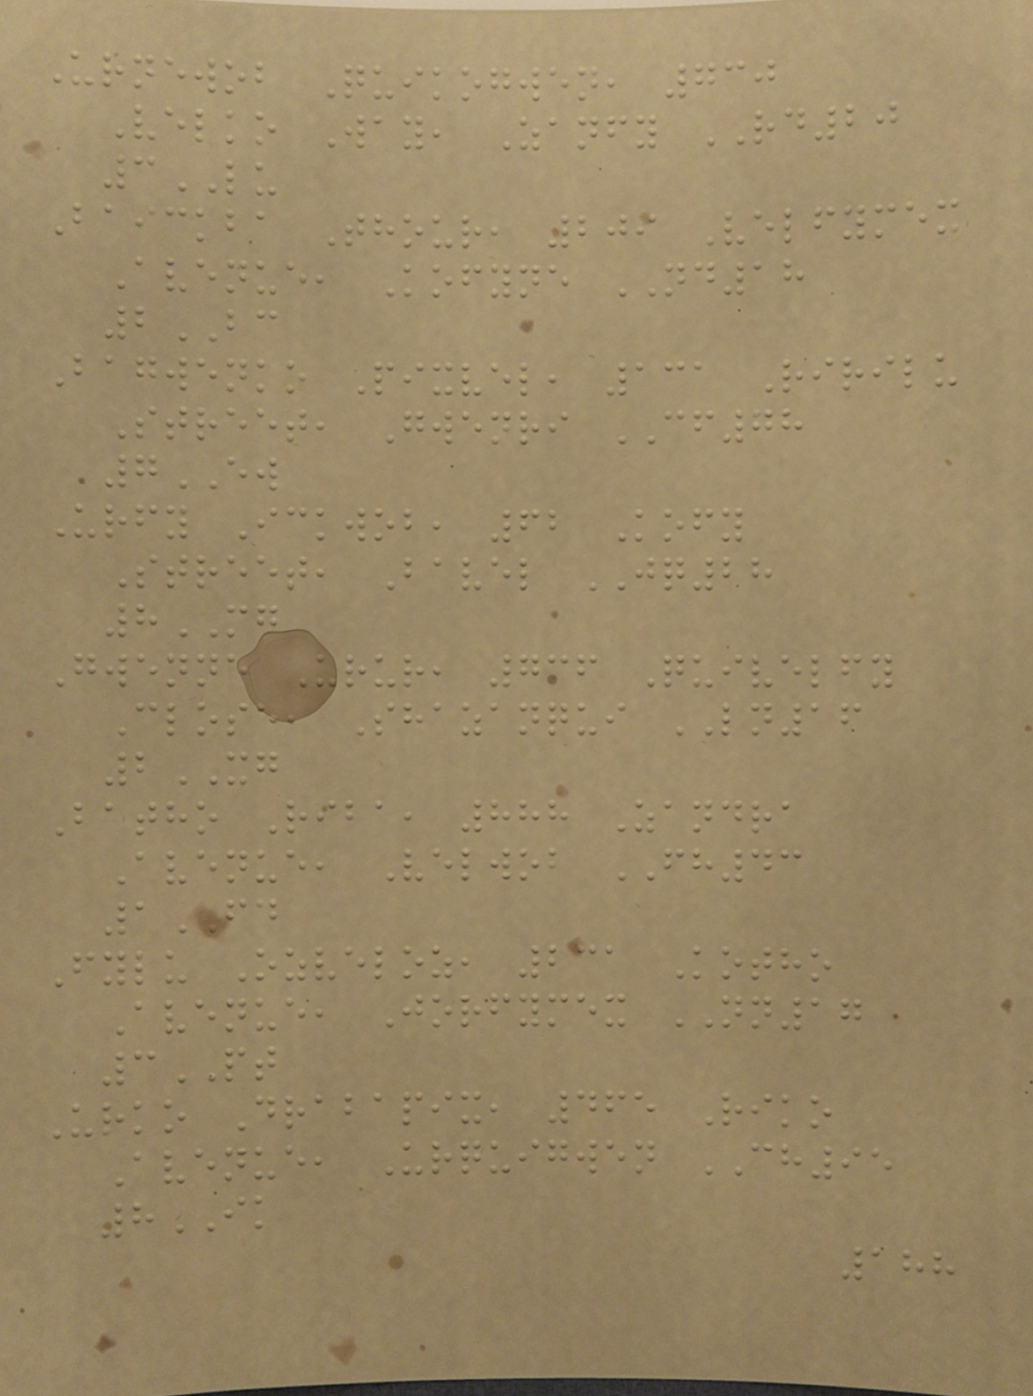Urnewob Quikogwen, 730
Velko Way, Zanfy RD20
3LU
Baickba Thour, 209 Velfymex
Avenue, Kofyne ND18
2BC
Bagwenko Pixvel, 131 Ririlu
Street, Gwenri CF78
7EW
Urfy Ickwob, 62 Kofy
Street, Bavel JQ28
8MG
Gwenne Urur, 736 Quivelfy
Close, Shazanqui LN16
2XG
Batho Riba, 888 Zandra
Avenue, Velwob FH43
1FD
Fylu Ozveloz, 231 Kotho
Avenue, Jorfymex NN17
3PT
Urko Drabapix, 465 Riko
Avenue, Urquigwen CH95
8IK
188
